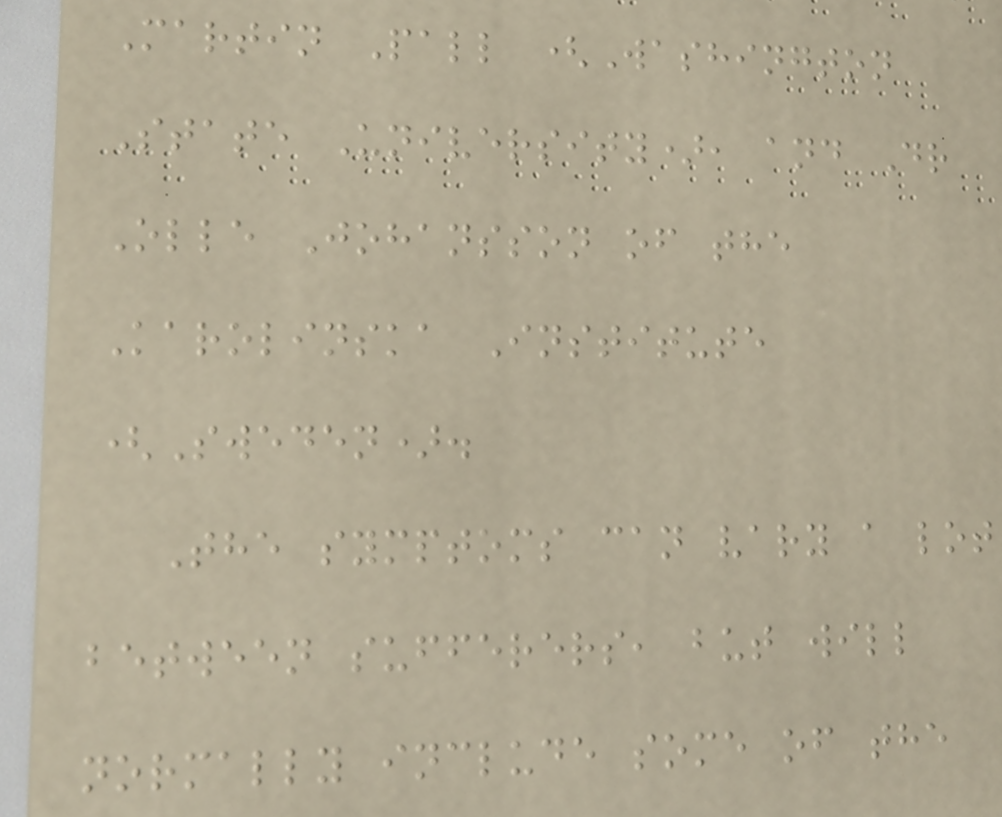Martin Pall (Washington
State University), and Dr
Olle Johansson of the
Karolinska Institute
(Sweden).
The symptoms can vary a lot
between sufferers, but will
normally include some of the
